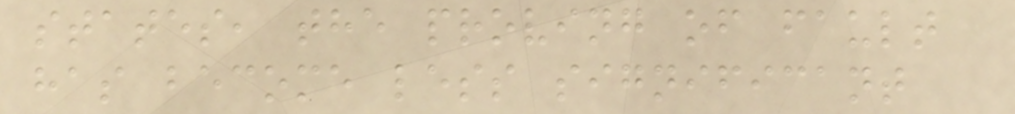states, the proving of fault
has become less significant
